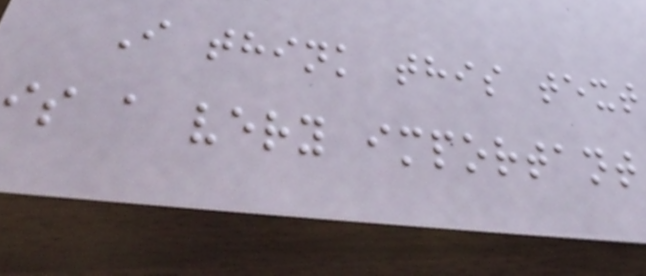I think this text
is a very important
